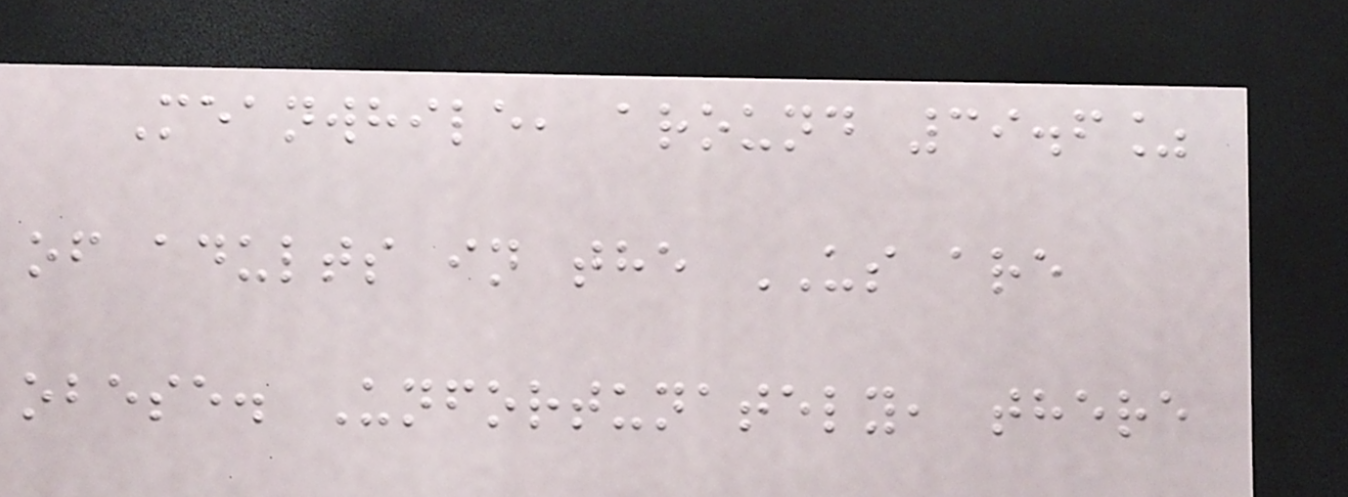Meanwhile, around 39.6%
of adults in the US are
obese. Unfortunately, there
